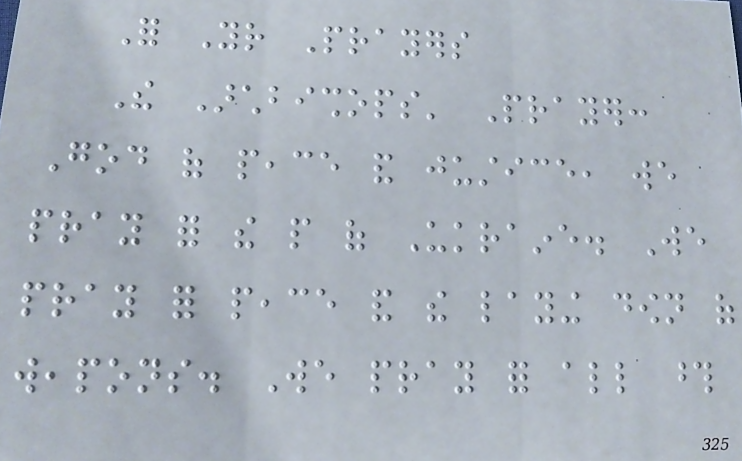For Your Prayers
The Archbishops' Prayer:
God of peace and justice, we
pray for the people of Ukraine. We
pray for peace and the laying down of
weapons. We pray for all those
